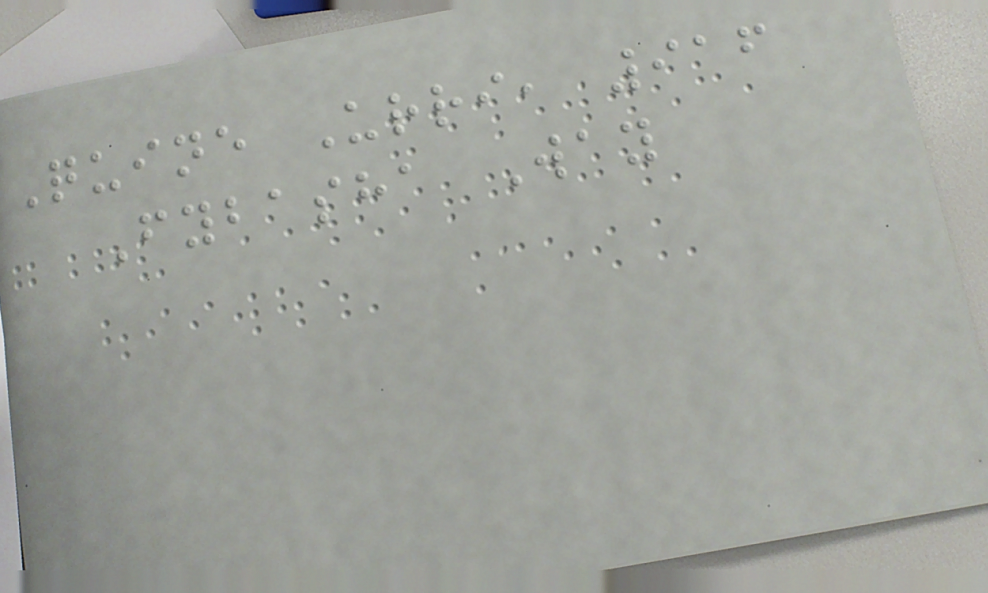Quine Urri, 916
Fybasha Way
